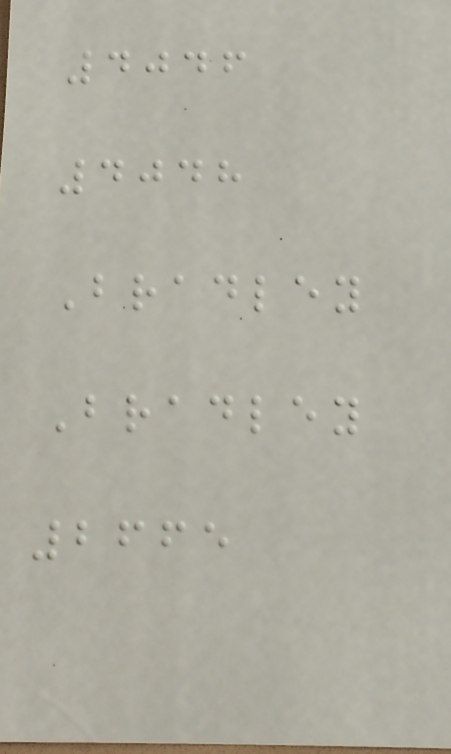4046
4048
Bradley
Bradley
2665
